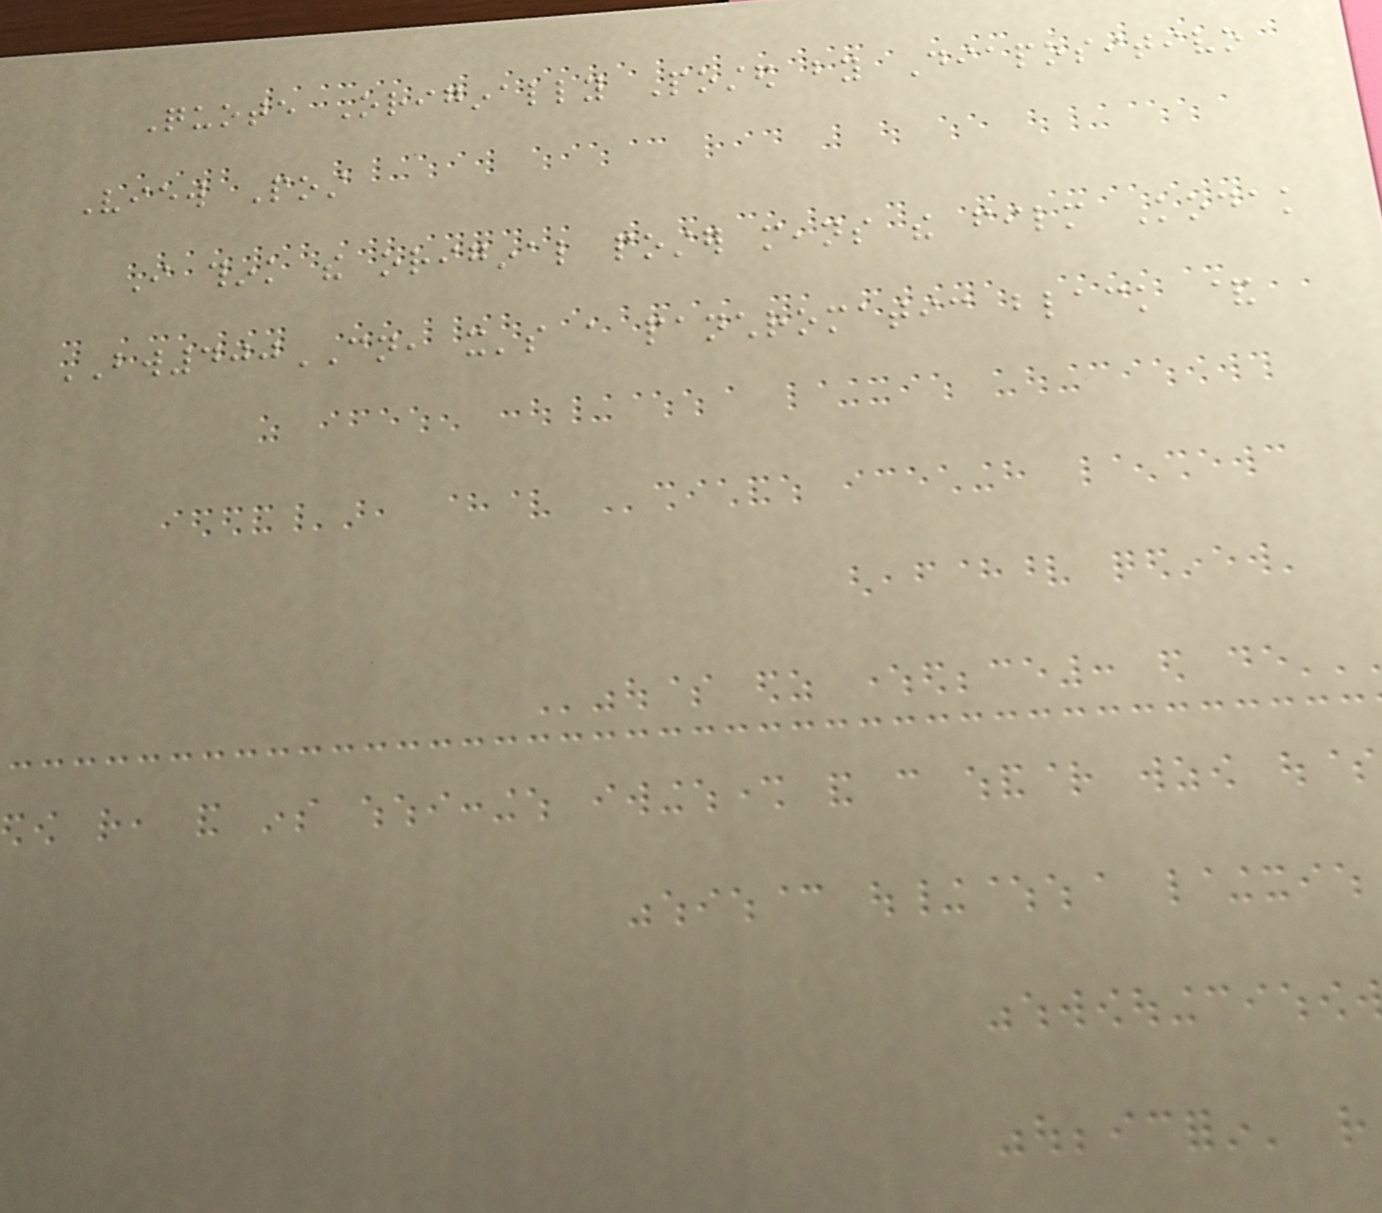Quote Originally Posted by Diapositivo
View Post
I think the original poster means the film Kodak
BW400CN, it's a panchromatic black &
